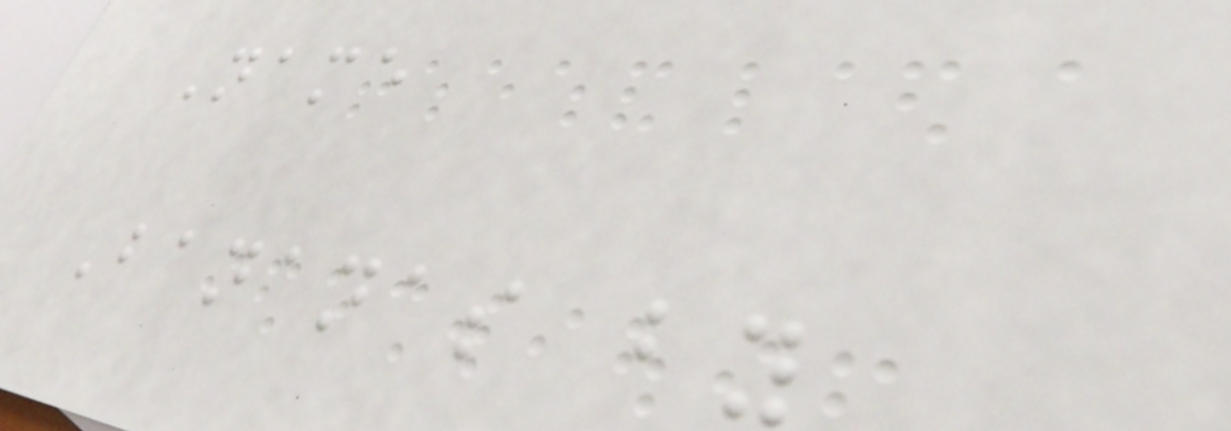Name
Bananas by
